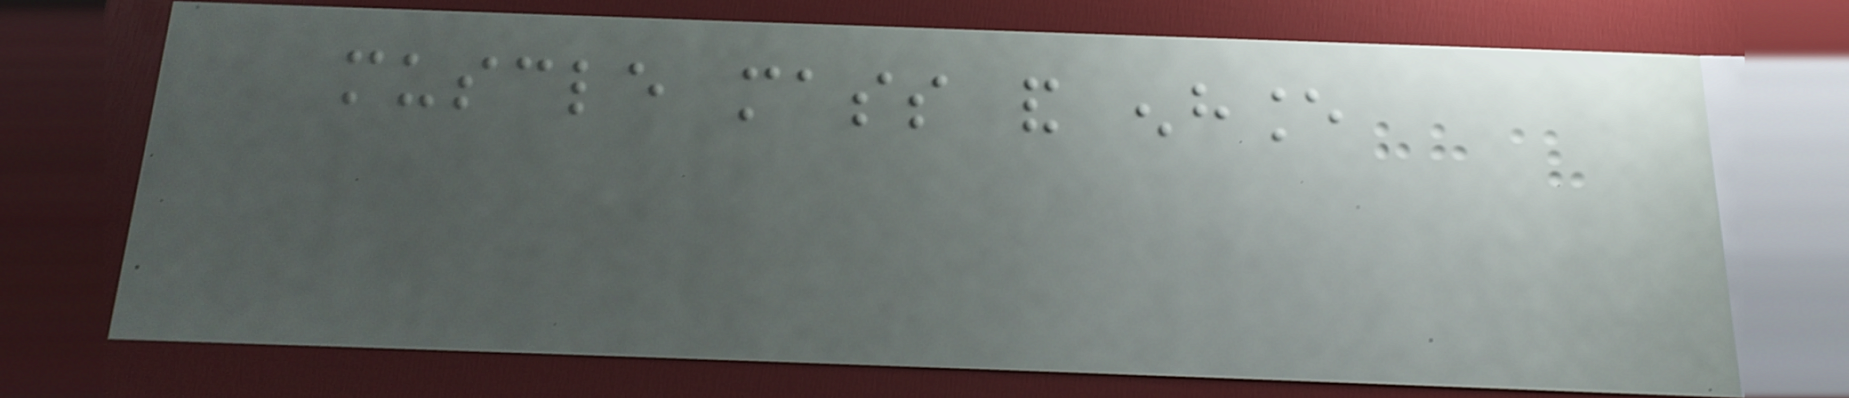muscle mass and enhance
